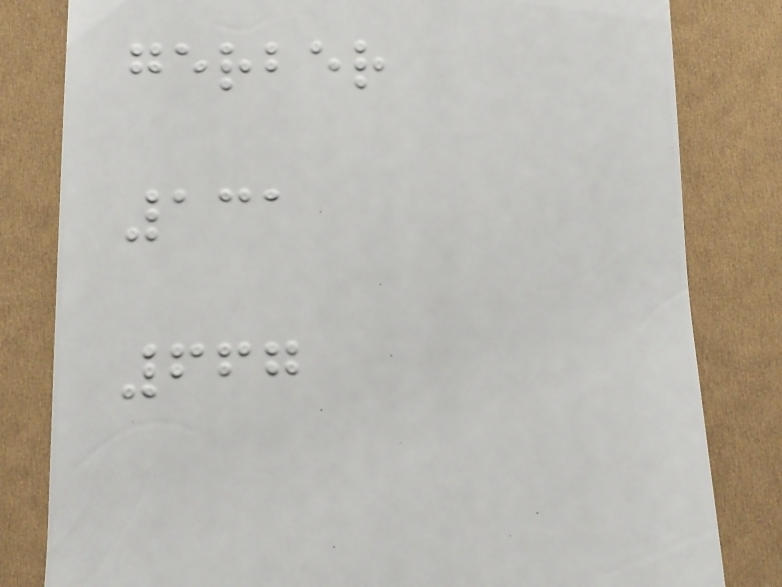gerber
131
667
